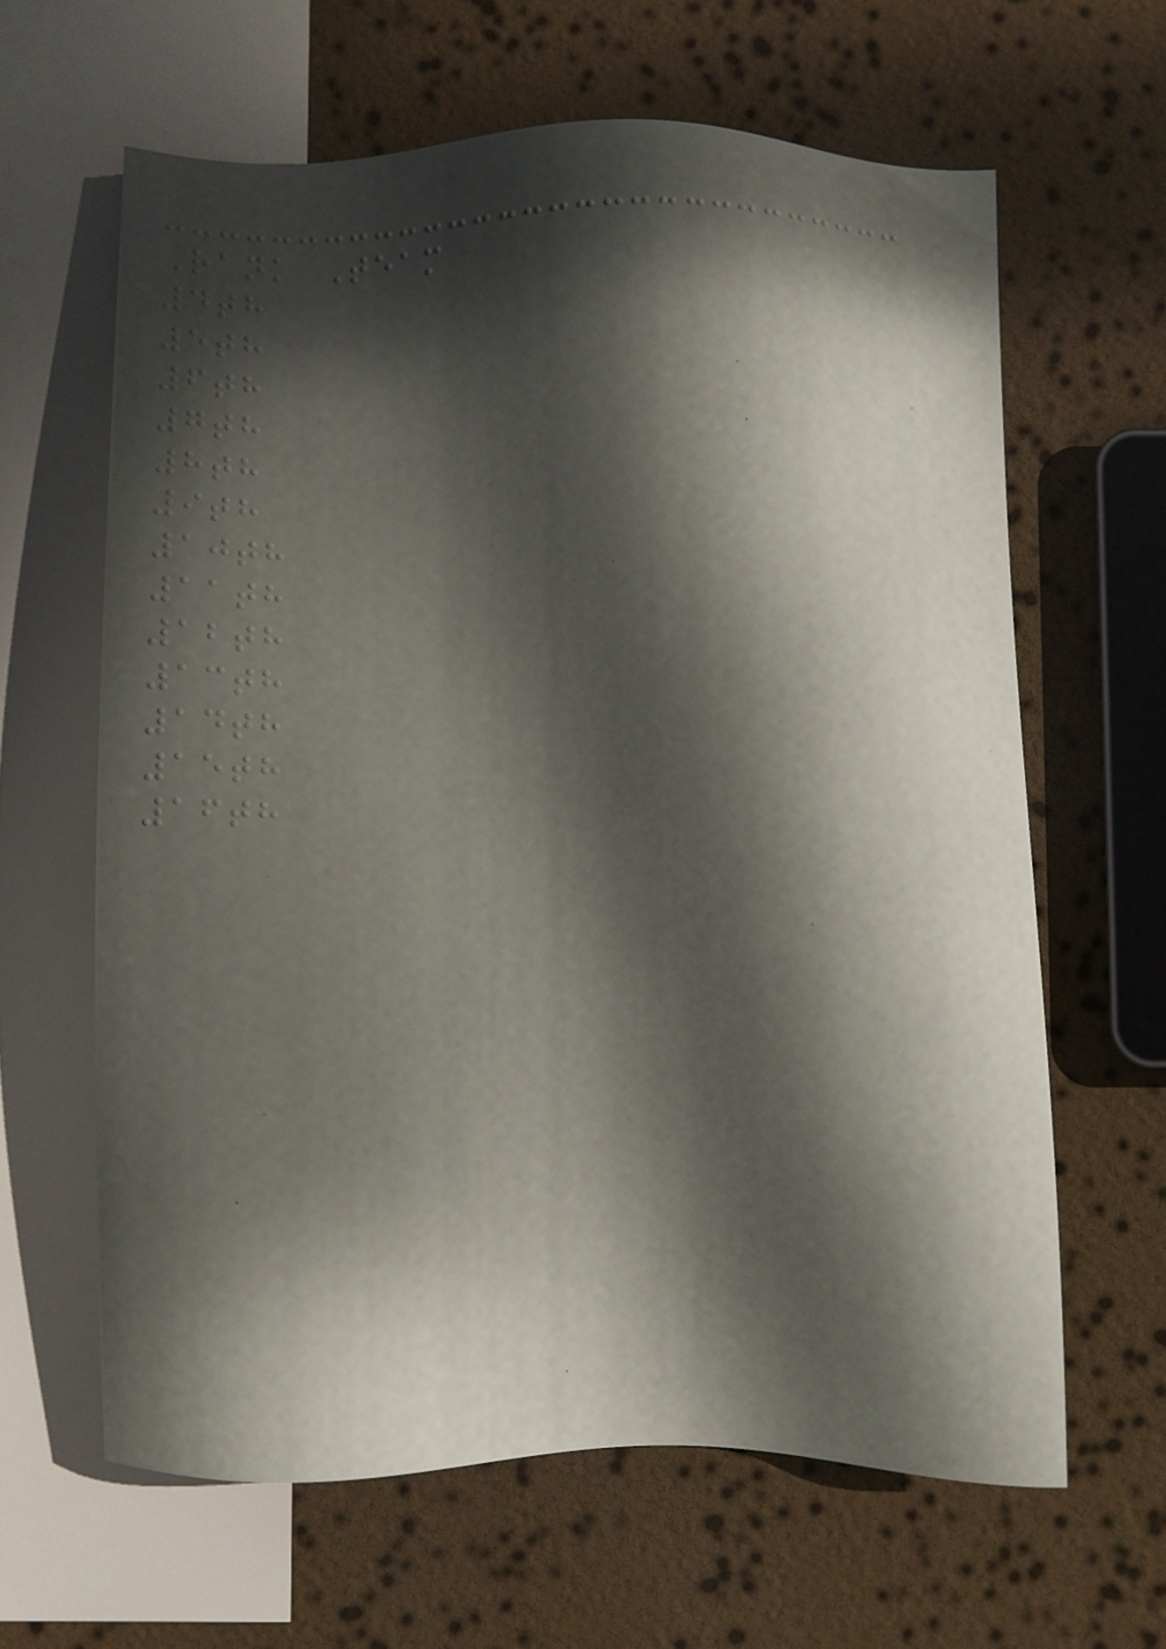Rank Team
4th
5th
6th
7th
8th
9th
10th
11th
12th
13th
14th
15th
16th
